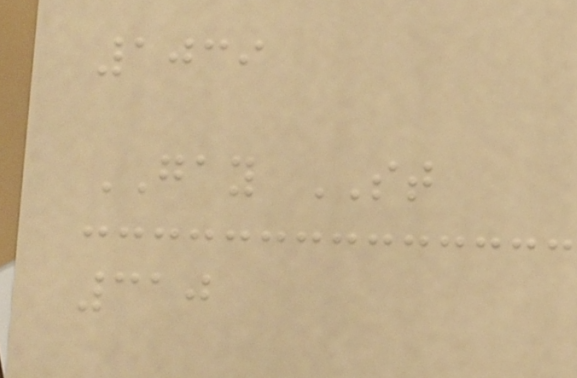1039
GAY ST
310
